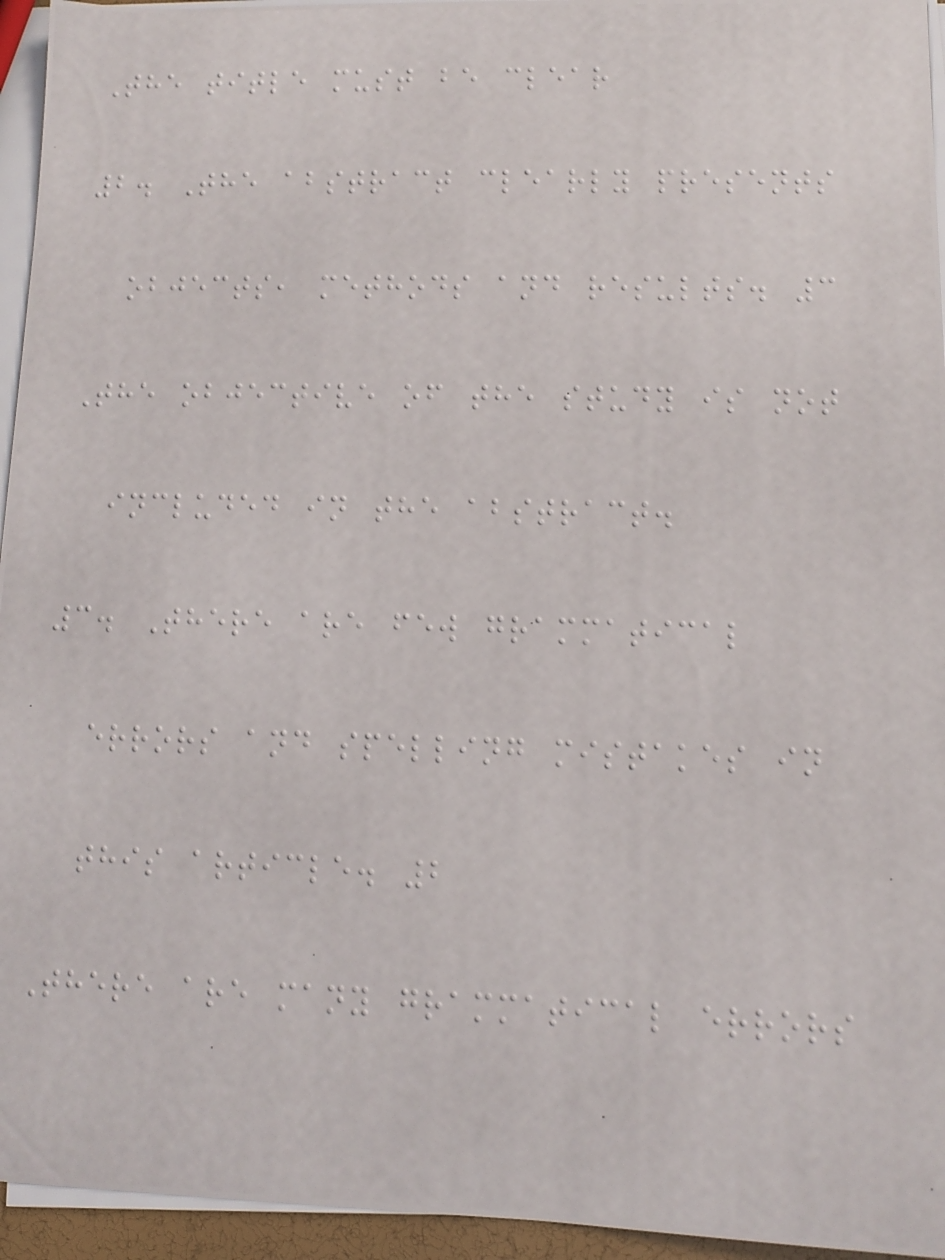The title must be clear
2. The abstract clearly presents
objects, methods and results. 3
The objective of the study is not
included in the abstract.
3. There are few grammatical
errors and spelling mistakes in
this article. 2
There are many grammatical errors
